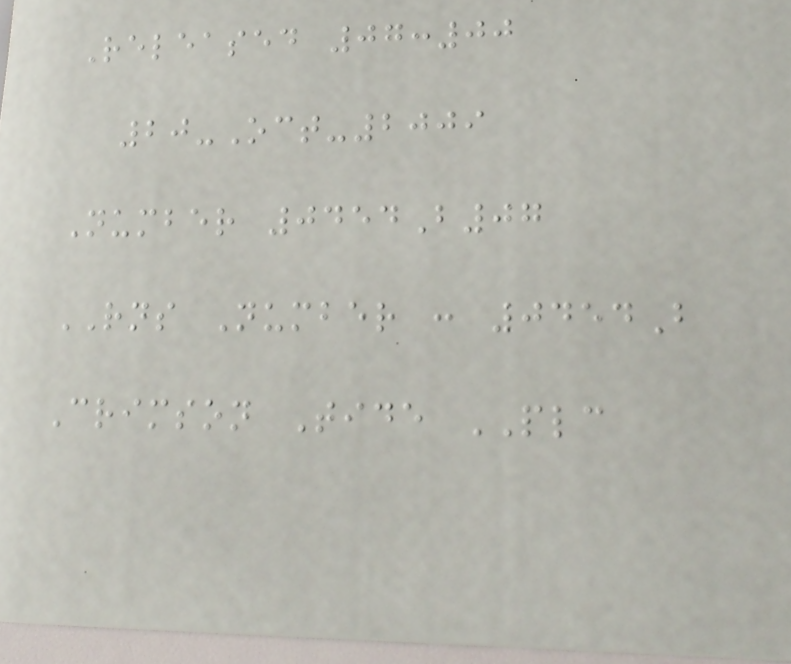Released 07:00
20-Oct-2009
Number 0454B07
RNS Number : 0454B
Crimson Tide PLC
